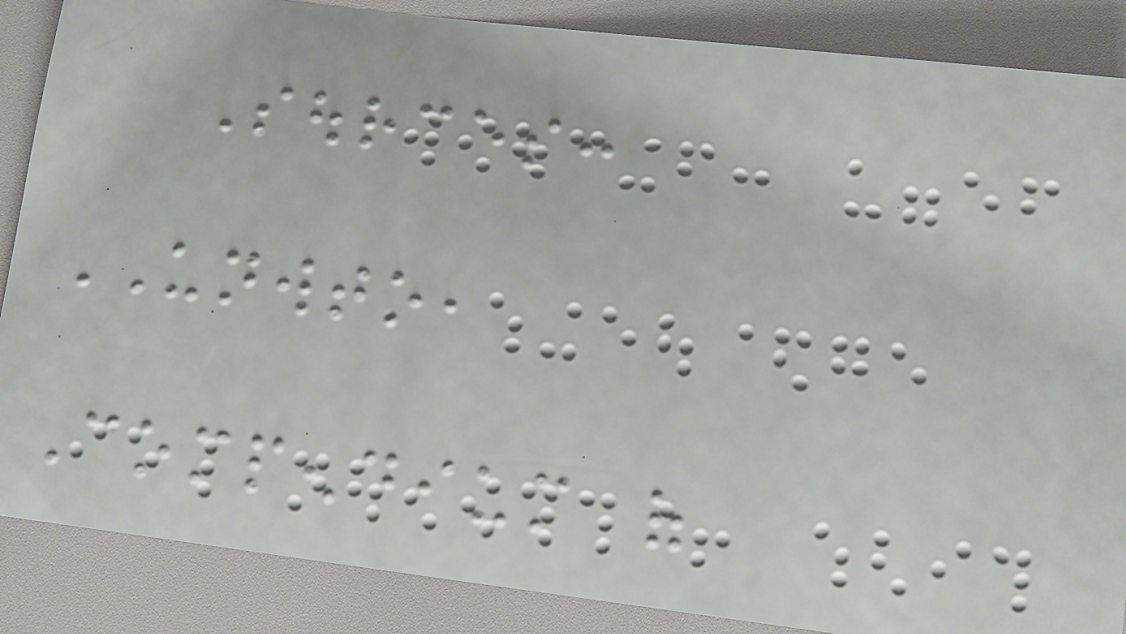Sources:
UNWTO,
Compendium of
